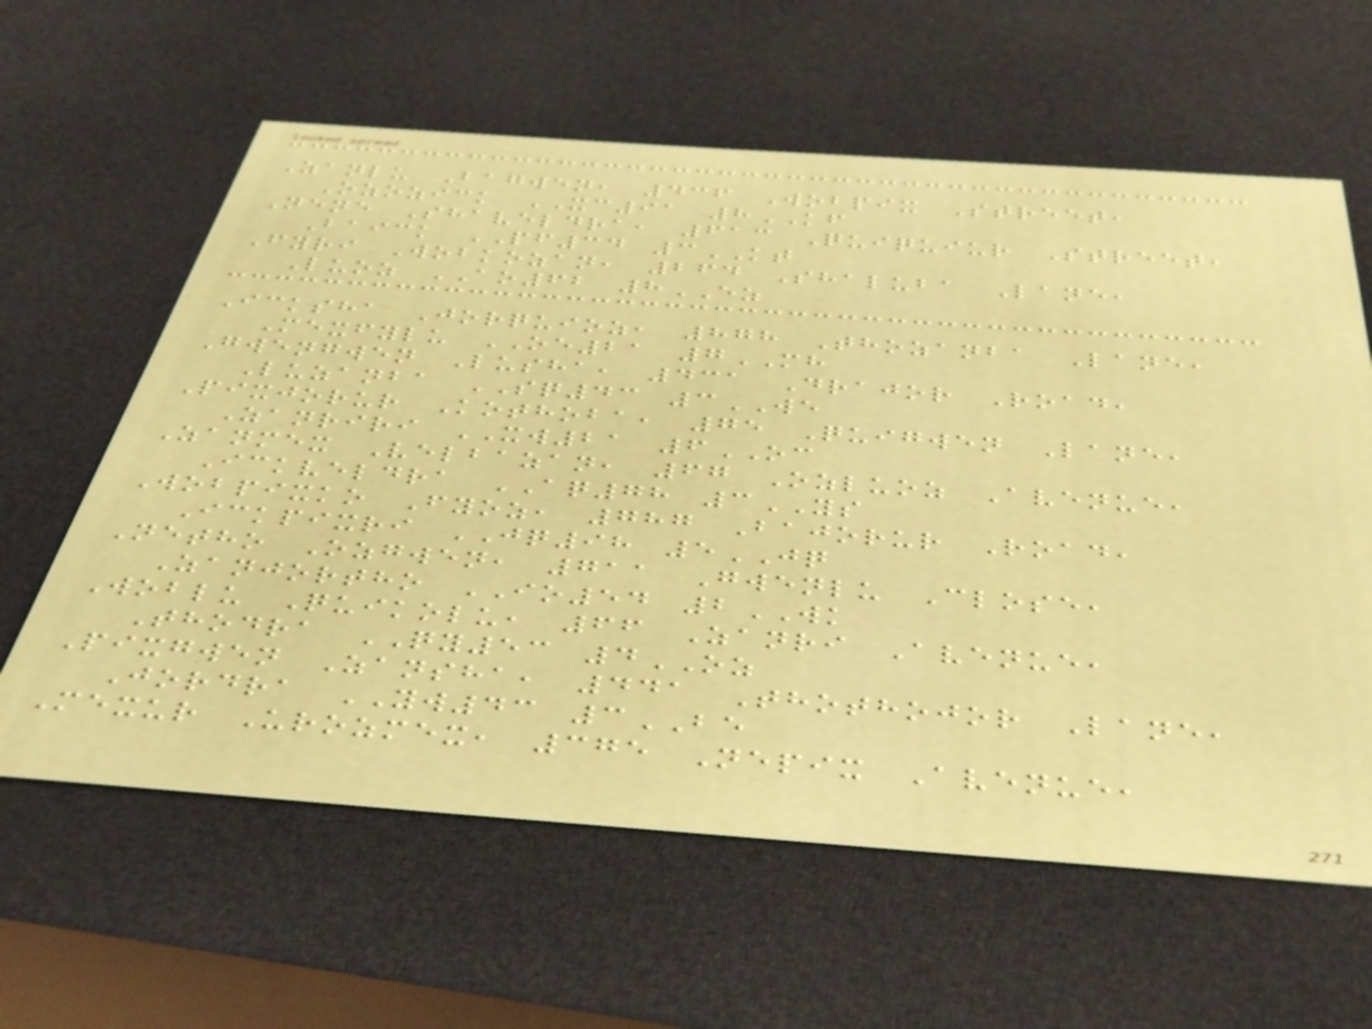Zanlu Bagwen, 436 Wobpix Street,
Ozozick XC91 8KF
Nene Shaveldra, 613 Quiquiur Street,
Baick PF34 3KT
Fyri Wobkozan, 264 Shaluba Lane,
Luoz AO62 8EZ
Icksha Jorquioz, 878 Thozanba Lane,
Mexfylu OE21 7MH
Gwengwen Lusha, 431 Drajor Road,
Luzanba SQ43 3WE
Pixjorur Kothoba, 75 Quigwen Lane,
Zanriri XW21 6OC
Zanmex Velbazan, 67 Ozluoz Avenue,
Ickveldra AQ78 3YS
Wobpixko Fyoz, 787 Bajorur Road,
Ickpixri JQ98 5JQ
Netho Ozgwen, 711 Gwenlu Close,
Zanjortho IO54 2WK
Woblu Quikolu, 66 Zanri Avenue,
Thodra QY53 4OZ
Pixgwen Zansha, 441 Thothojor Lane,
Jordra YW43 3BE
Mexur Urozmex, 375 Nepix Avenue,
